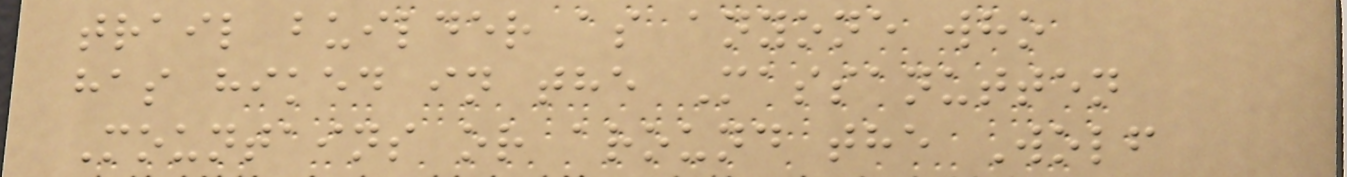trail builder as anyone who
has hiked in the Massanutten
Mountains or around the Wolf
